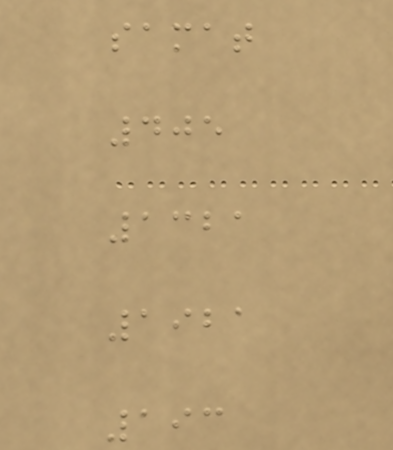samat
405
1321
1921
193
